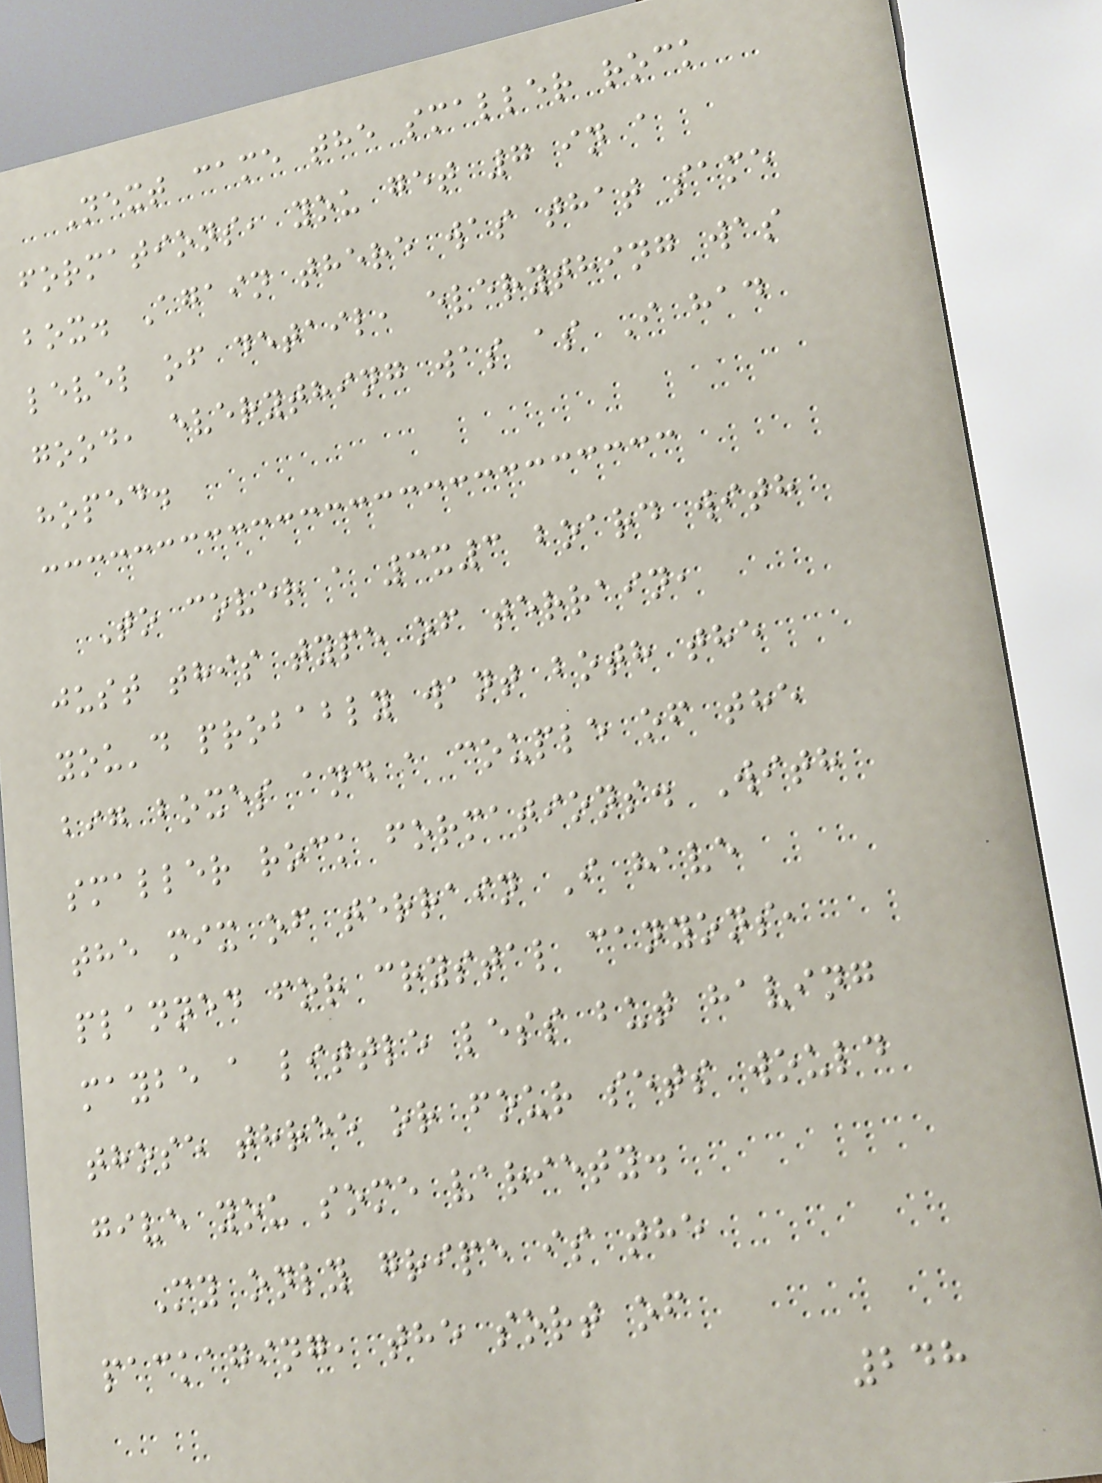Next came the smaller rock
formations, you get 7 in a
box. Again there was that same
level of detail, everything was
good, everything was as I had
hoped.
To cover a 3x3 board with
just this type of terrain,
you'd probably want both the
big boxes and a couple of the
smaller rock formations. With
the mix of terrain I have
planned for crystal canyons,
maybe a little less but having
those three or four sets would
give you some variety.
My only gripe is the
packaging, the sort of
248
